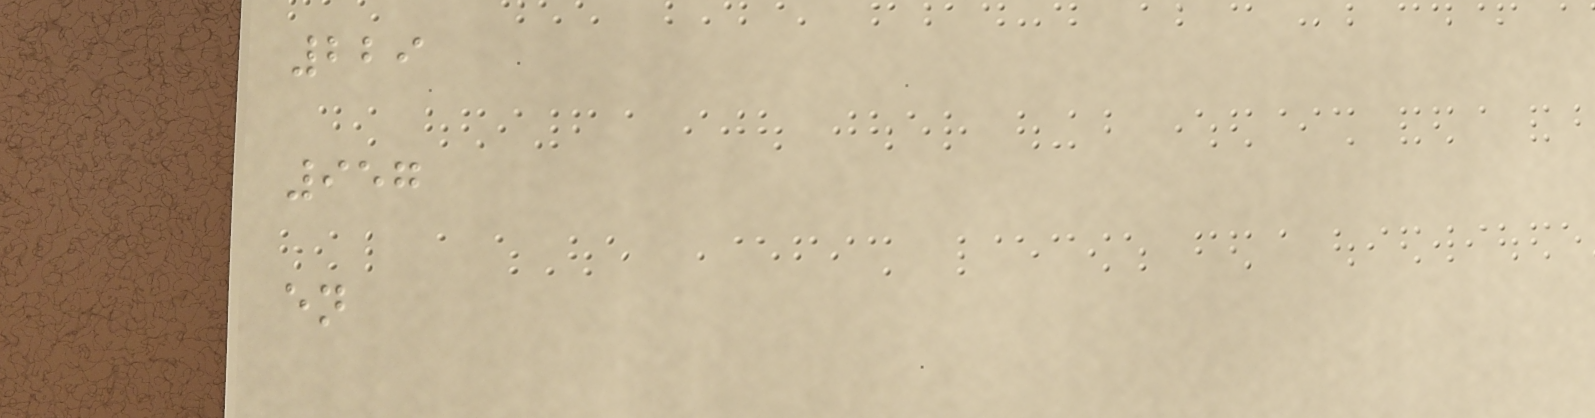229
957
en
